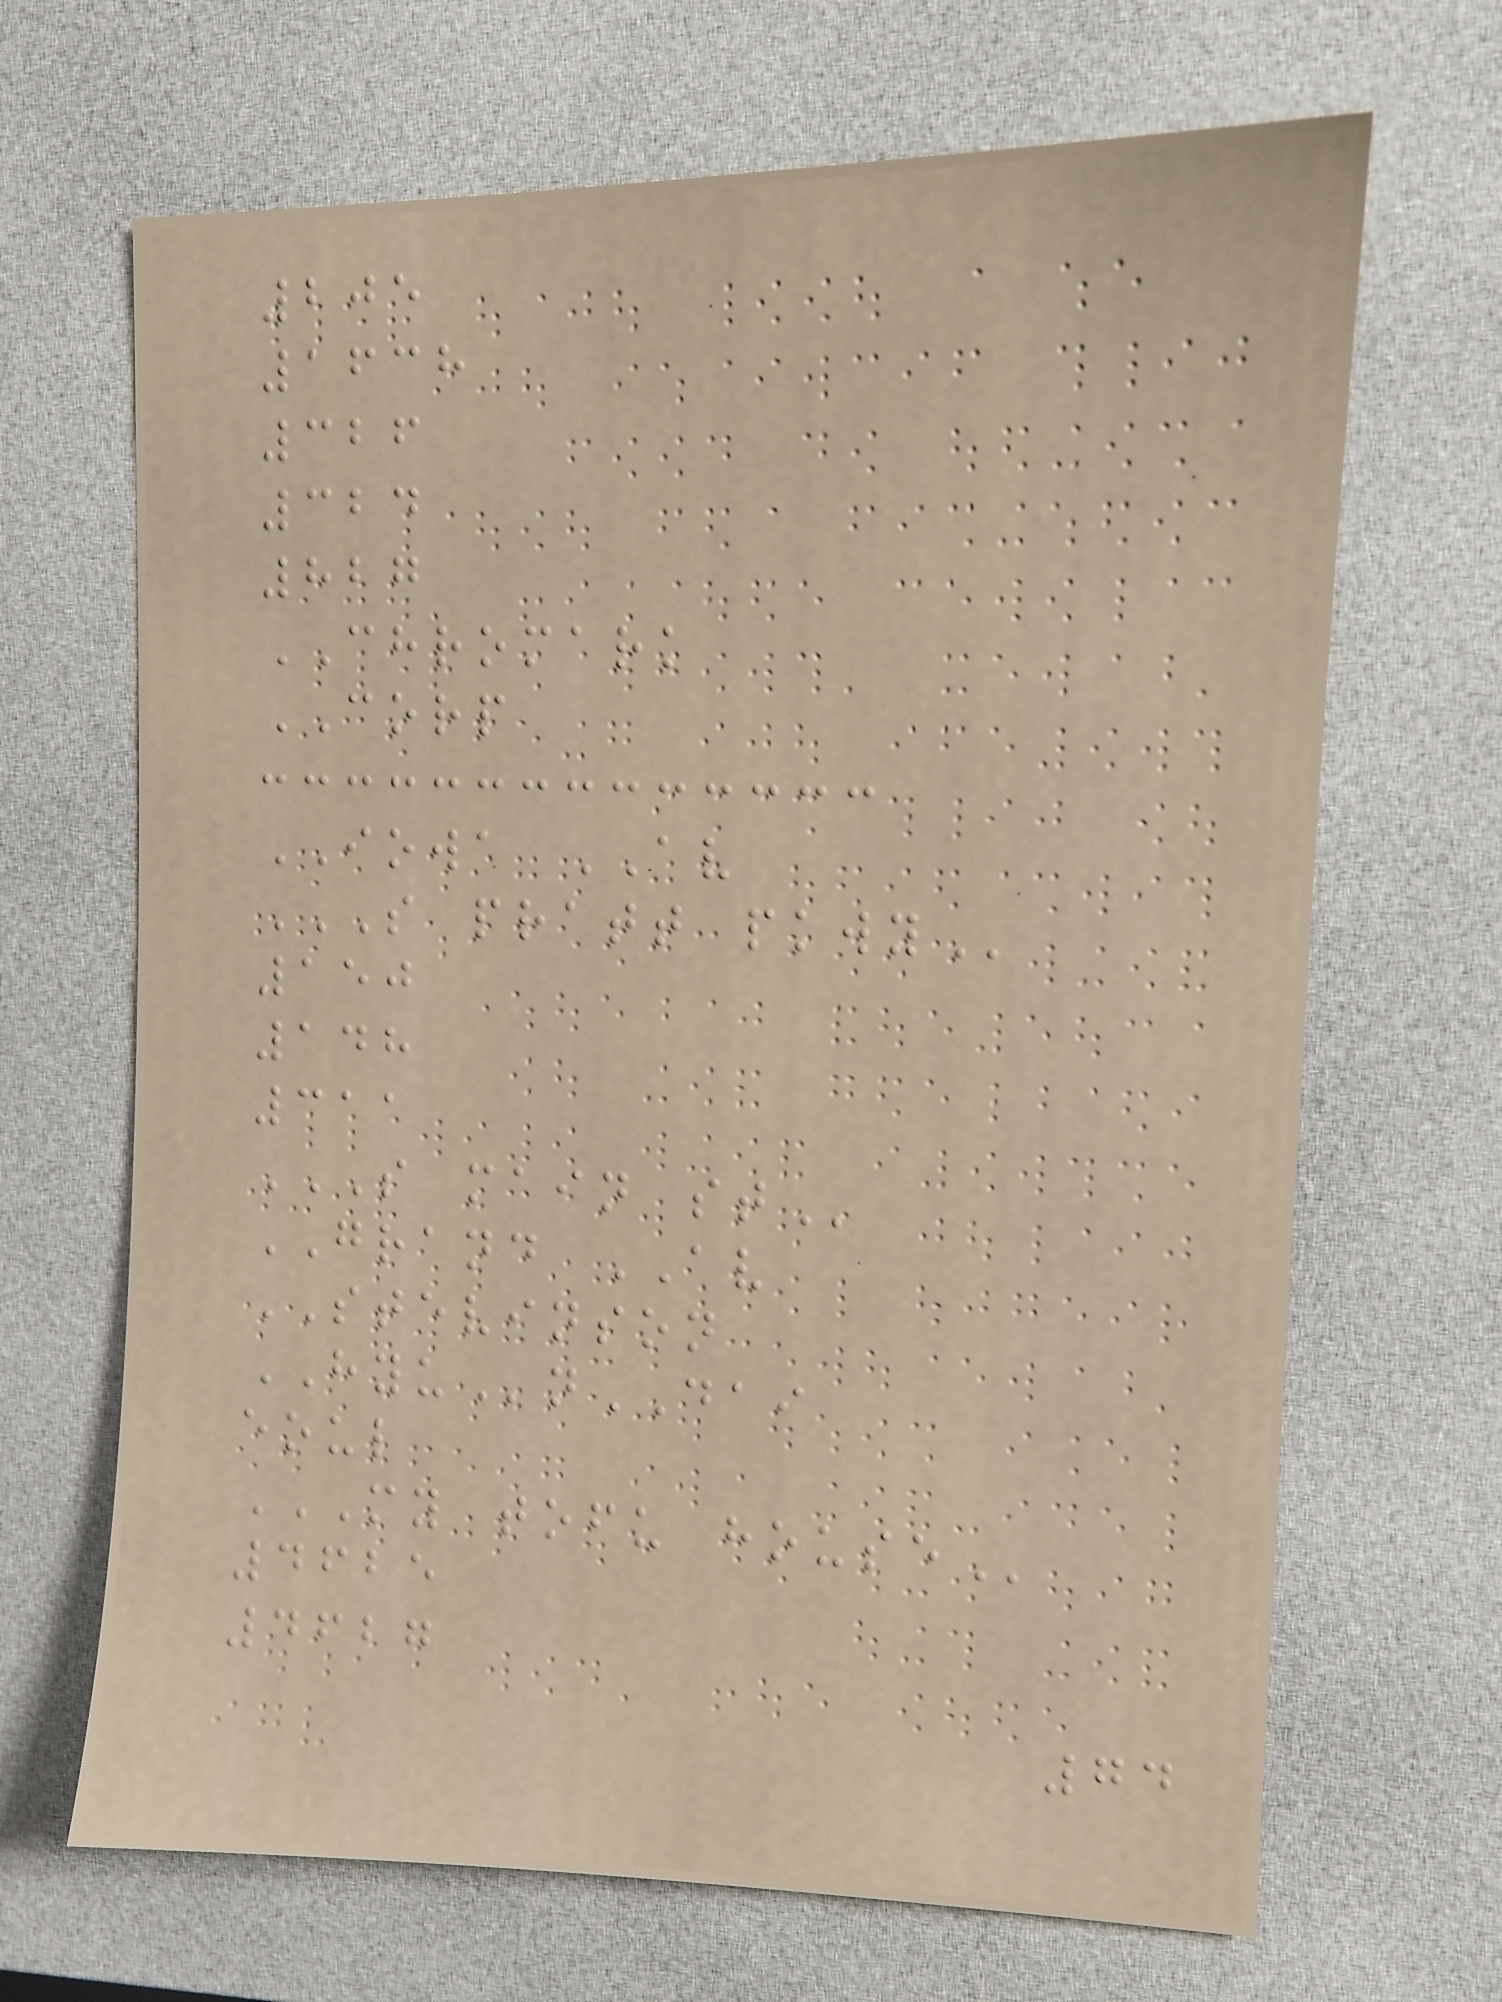205
1638
326
324
827
CHROMARK
CORP
IOWA AV
S PRATT PKWY
150
148
311
S MAIN ST
GRAND AV
STEVINSON
HYUnDAI
eoul
MY TOFU HOUSE
4625
4627
74
